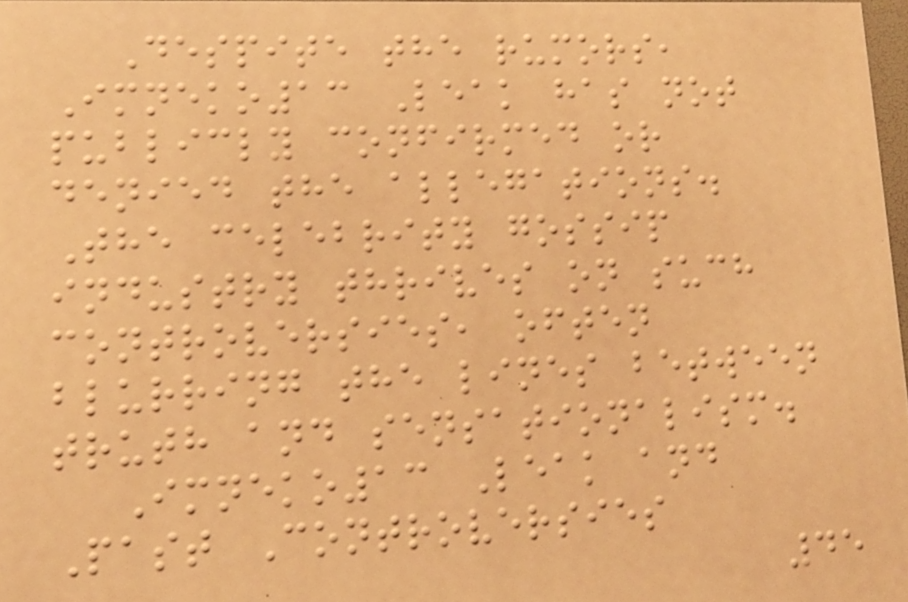Despite the rumors,
Imneko13 Leak has not
publicly confirmed or
denied the allegations.
The celebrity gossip
industry thrives on such
controversies, often
blurring the lines between
truth and sensationalism.
Imneko13 Leak and
Past Controversies
45
